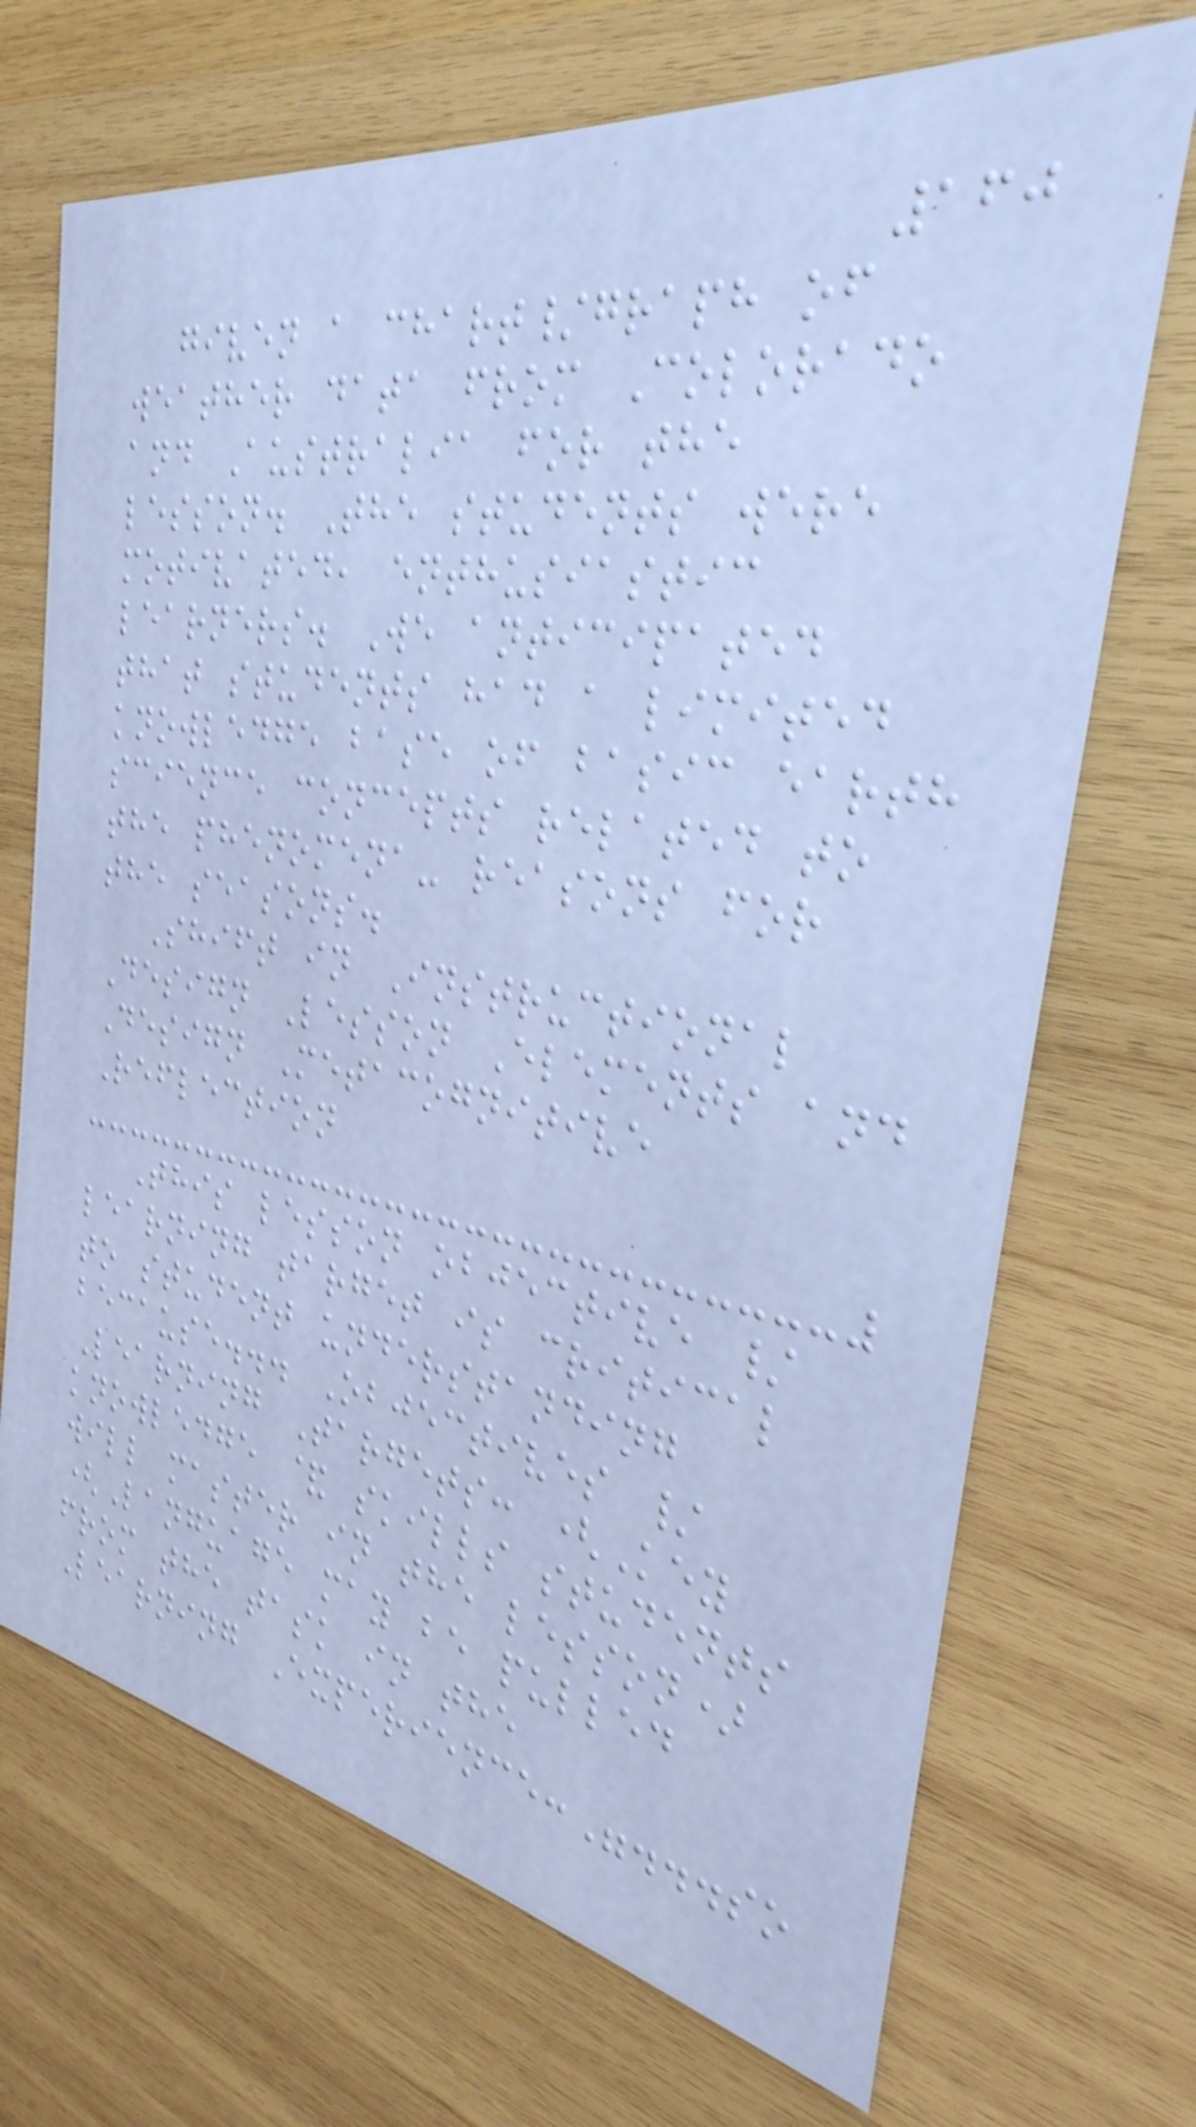160
given a chart/graph of
weather data from Colorado
and Australia for the
lesson. The students were
motivated, enthusiastic
learners. We anticipated
that students had a limited
knowledge base of basic earth
science concepts related to
the phenomena- reasons for
the seasons.
Shift in Instructional
Design Lesson Elements and
Design Metacognitive
Reflection
This lesson objective /
learning target is critical
to student understanding
because... Objectives /
Learning Targets: (Key
knowledge & skills students
will master in the lesson)
(Language may be pulled
from the task in the
Learning Experience:"...so
